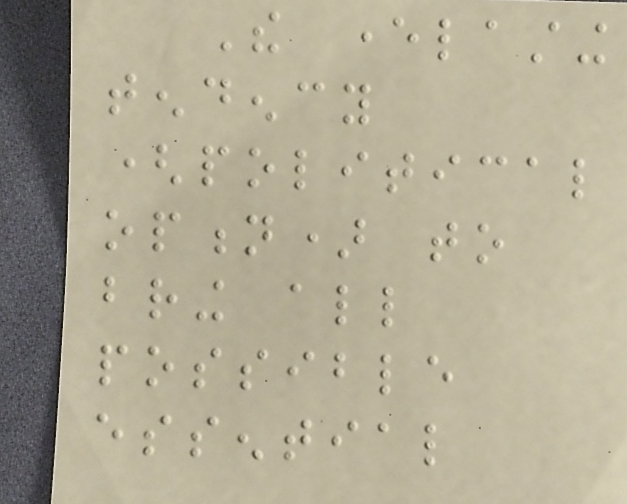The everlasting
tendency
(political
option) to
bring all
possible
essential
